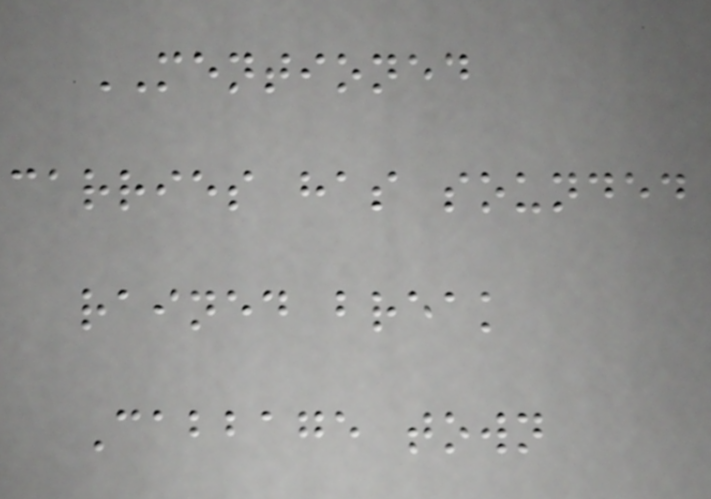MENTIONED
carries has sounded
rained break
Cabbage town
